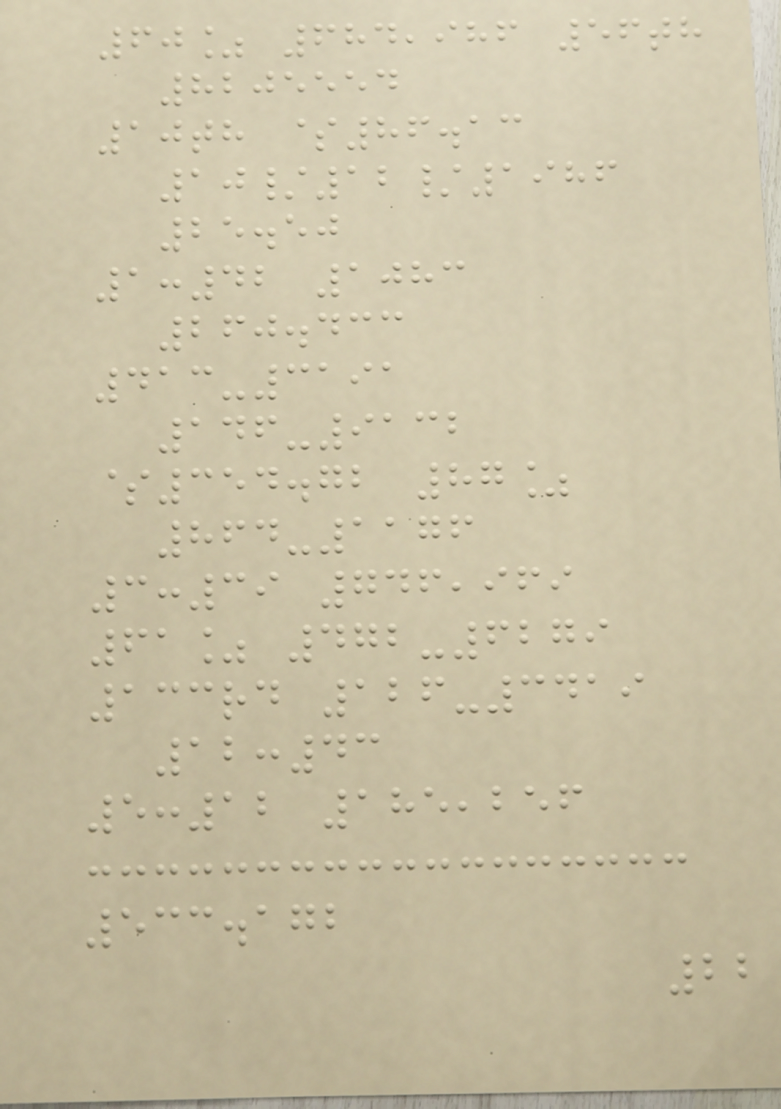60% 684,986 56th
8205554
10th $86.13
10/12/1986
25.50
1:42 1083
260.433
413-3191
146-9132
$354.72 87%
864-1176
3:39 746,969
61% 472-6279
133rd 126-3419
12:43
5:12 185,256
533.172
22
